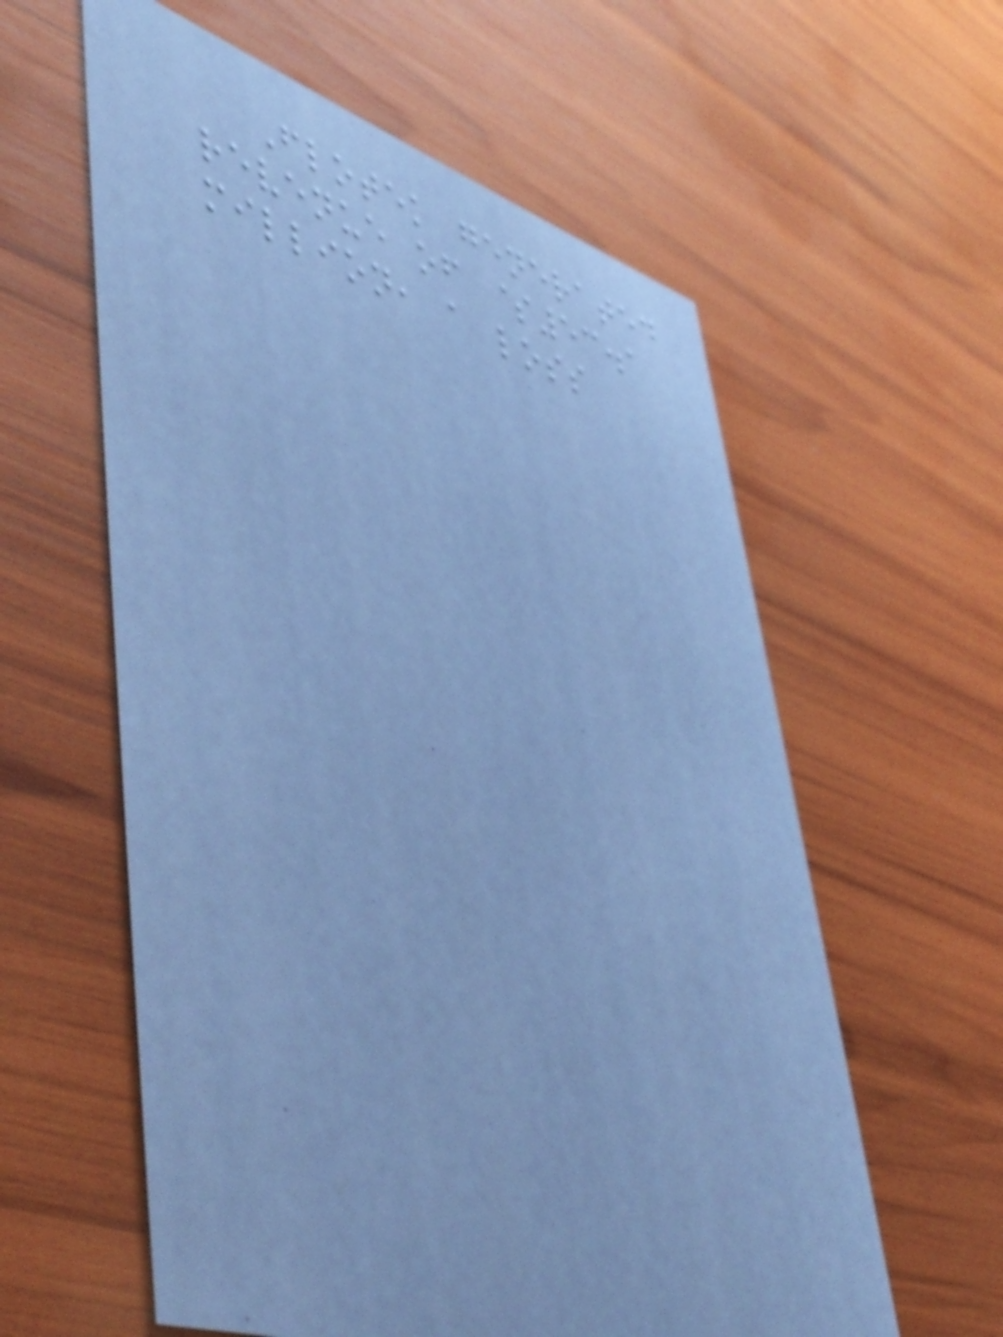Flotek generated
revenue of $53.1
million, a loss
